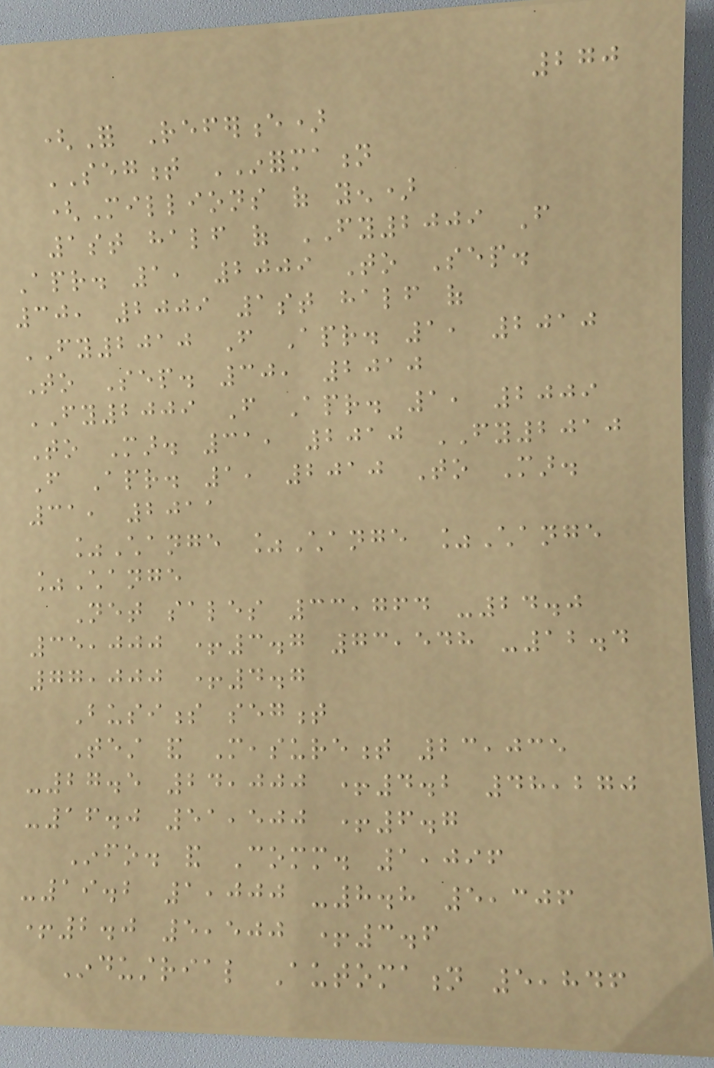270
(For Reference)
SEGMENT INFORMATION
(Millions of yen)
1st half of FY2009 From
Apr. 1, 2009 To Sep.
30, 2009 1st half of
FY2010 From Apr. 1, 2010
To Sep. 30, 2010
FY2009 From Apr. 1, 2009
To Mar. 31, 2010 FY2010
From Apr. 1, 2010 To Mar.
31, 2011
%Change %Change %Change
%Change
Net sales 33,764 -24.0
35,000 +3.7 73,548 -12.4
77,000 +4.7
Business segment
Test and Measurement 23,035
-27.5 24,000 +4.2 48,270
-16.0 51,500 +6.7
Info. and Comm. 1,096
-19.2 1,000 -8.8 5,306
+2.0 5,500 +3.6
Industrial Automation 5,846
